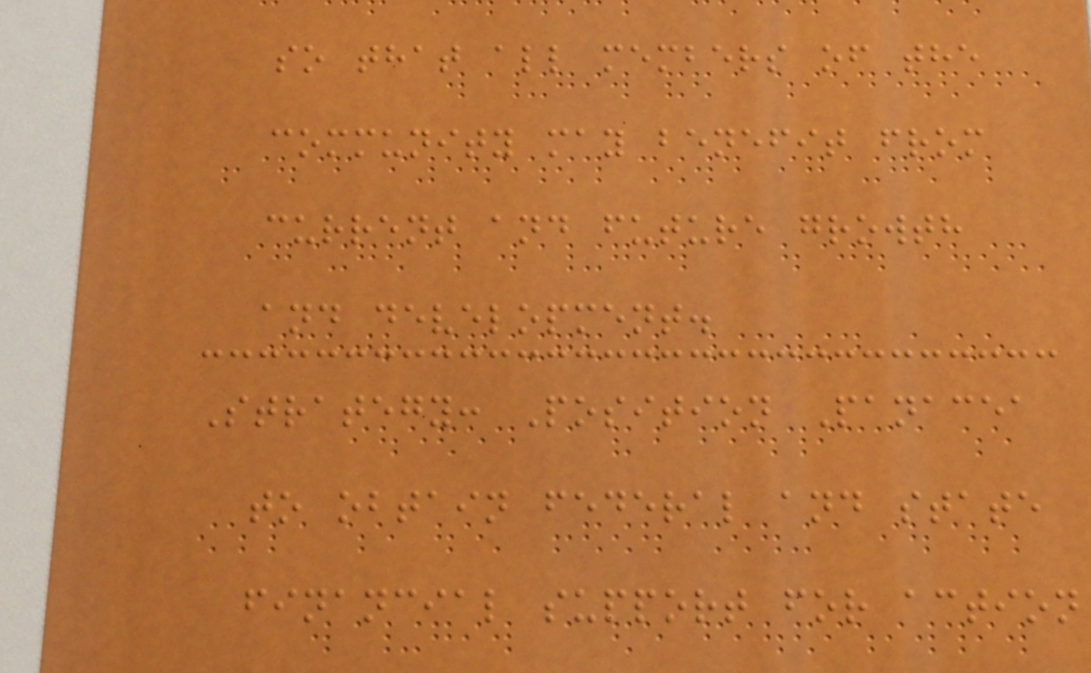so that all members of the
community may benefit from
current and future growth
and development.
Strategy: Position Panacea
to obtain federal and state
financial support for action
